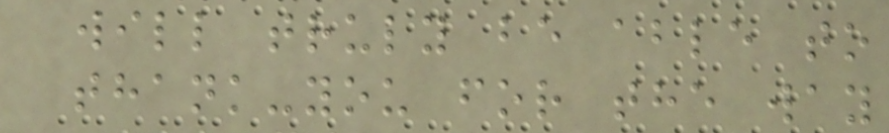will truly be able to
thank-you for the way
